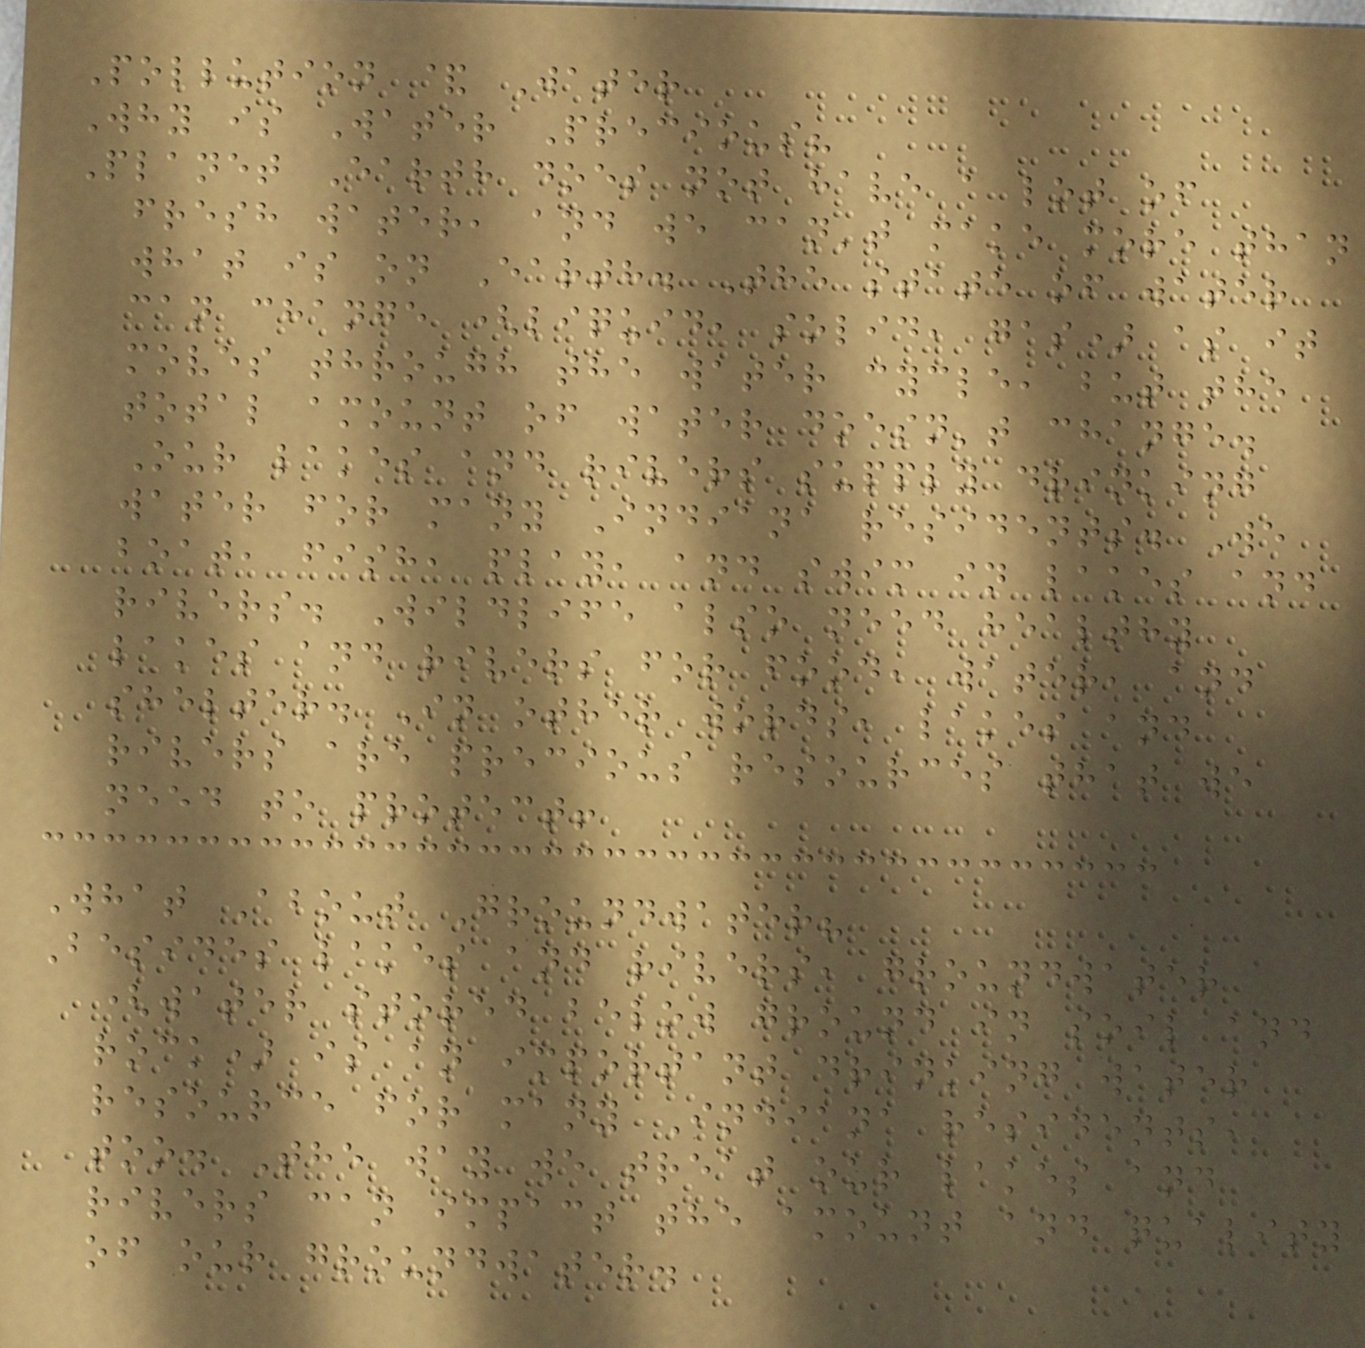Pollution & Water
Why is Water Precious?
Planet Earth does not have a lot of
fresh water, and we can't make more than
what is on Earth. The state of water
can change (liquid, solid, gas) as it
moves through the water cycle, but the
total amount of water doesn't change.
Our lakes and rivers supply drinking
water for many Indiana residents. We
boat, fish, play, and swim in lakes and
rivers. Wildlife also need healthy
lakes and rivers for food, water, and
shelter. In other words, lakes and
rivers are precious resources that we
need to protect!
What About Groundwater?
Besides lakes and rivers, groundwater
(water stored below ground in soil and
rock) is an important drinking water
resource for many Indiana residents,
too. The way we treat our lakes and
rivers can impact the amount and quality
of our groundwater.
